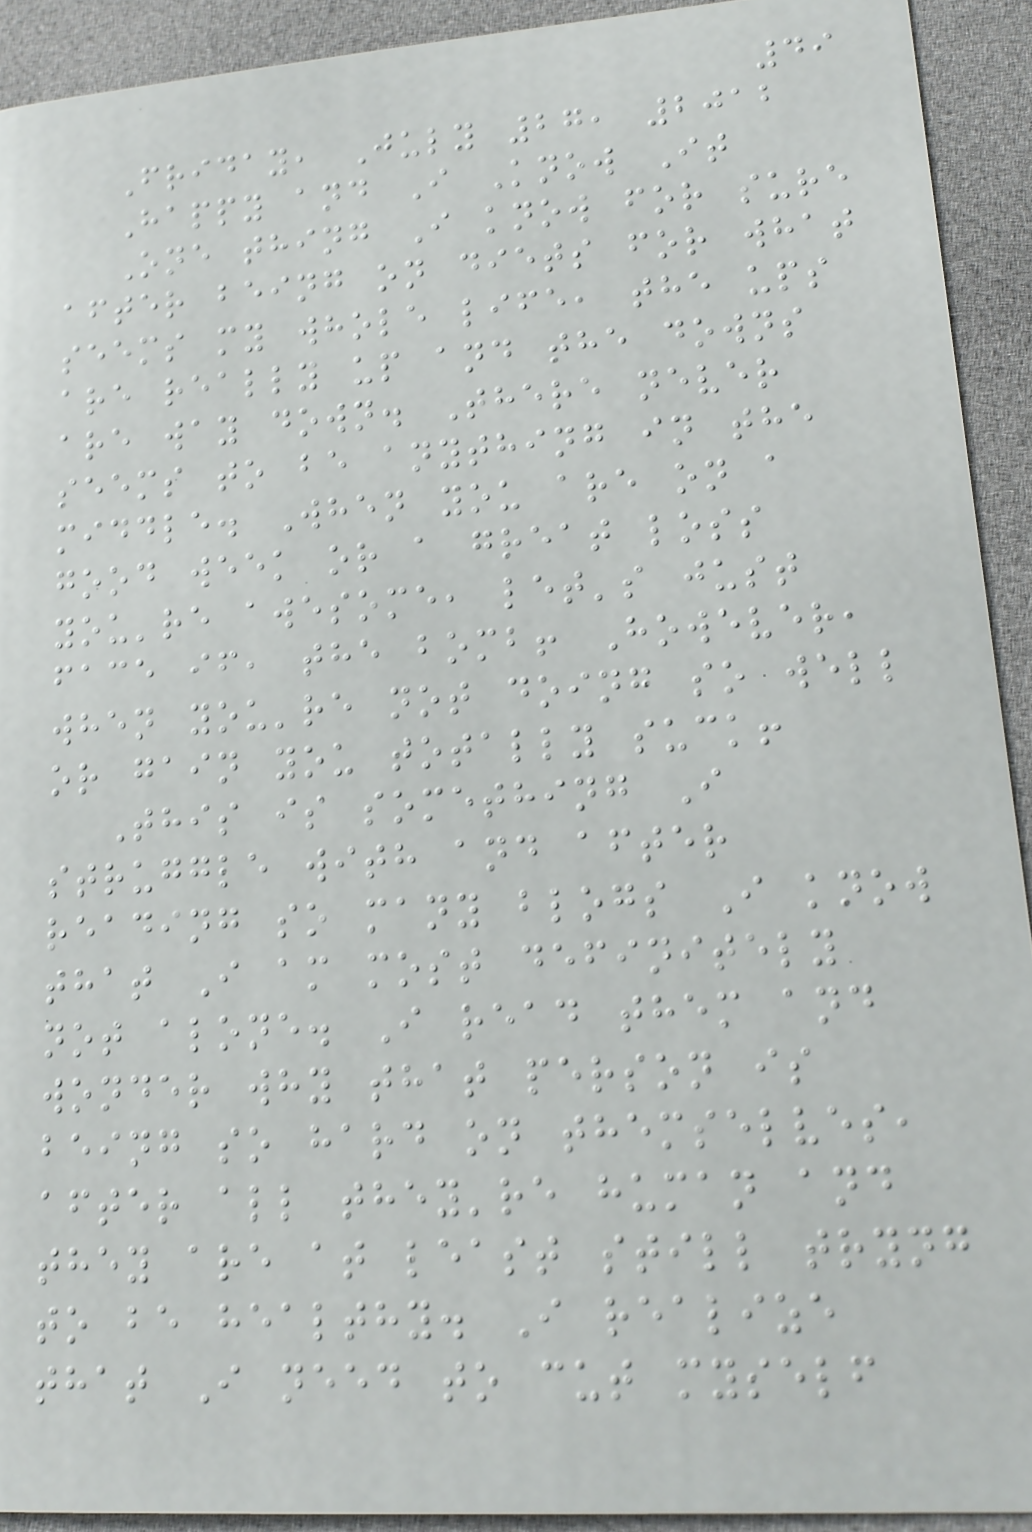49
Friday, July 27, 2012
Happy and I Know It
One thing I know for sure
after being on diets for what
seems my whole life, the ups
are really up and the downs
are way down. There never
seems to be anything in the
middle. When you are on a
good week or a great loss
you're awesome, let's just
face if, the bomb! However,
when you're not doing so well
or gain you totally suck!
This is something I
struggle with and after
reading so many blogs I know
that I am most definitely
not alone. I read them and
wonder why that person is
being so hard on themselves,
after all they're human and
they are at least still tryng
to be healthy. I realize
that I need to cut myself
